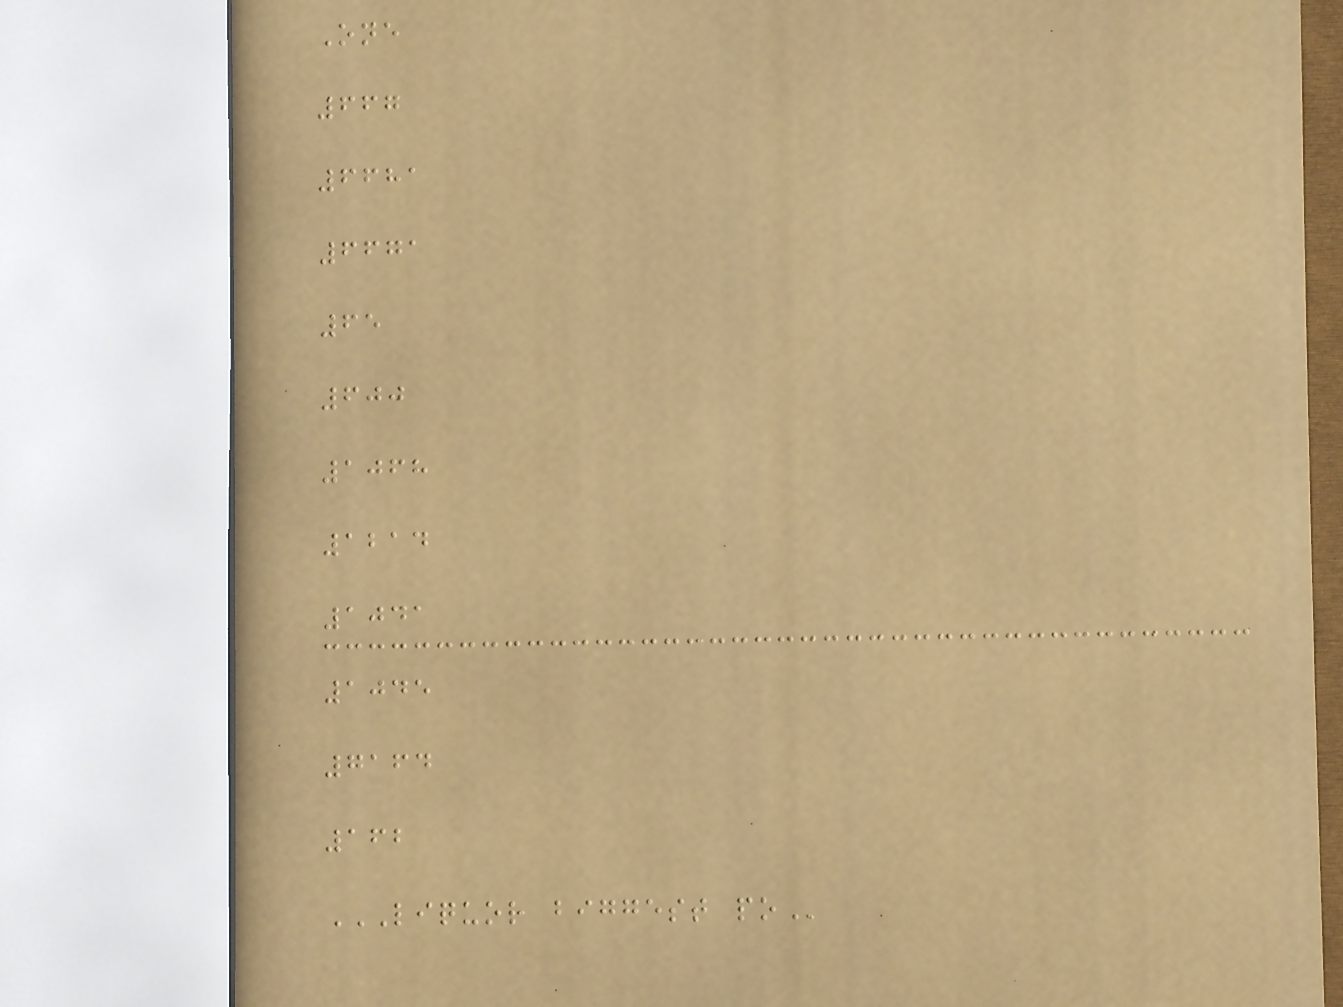One
667
6681
6671
65
600
1068
1214
1041
1045
7164
162
LIQUOR BIGGEST PO
